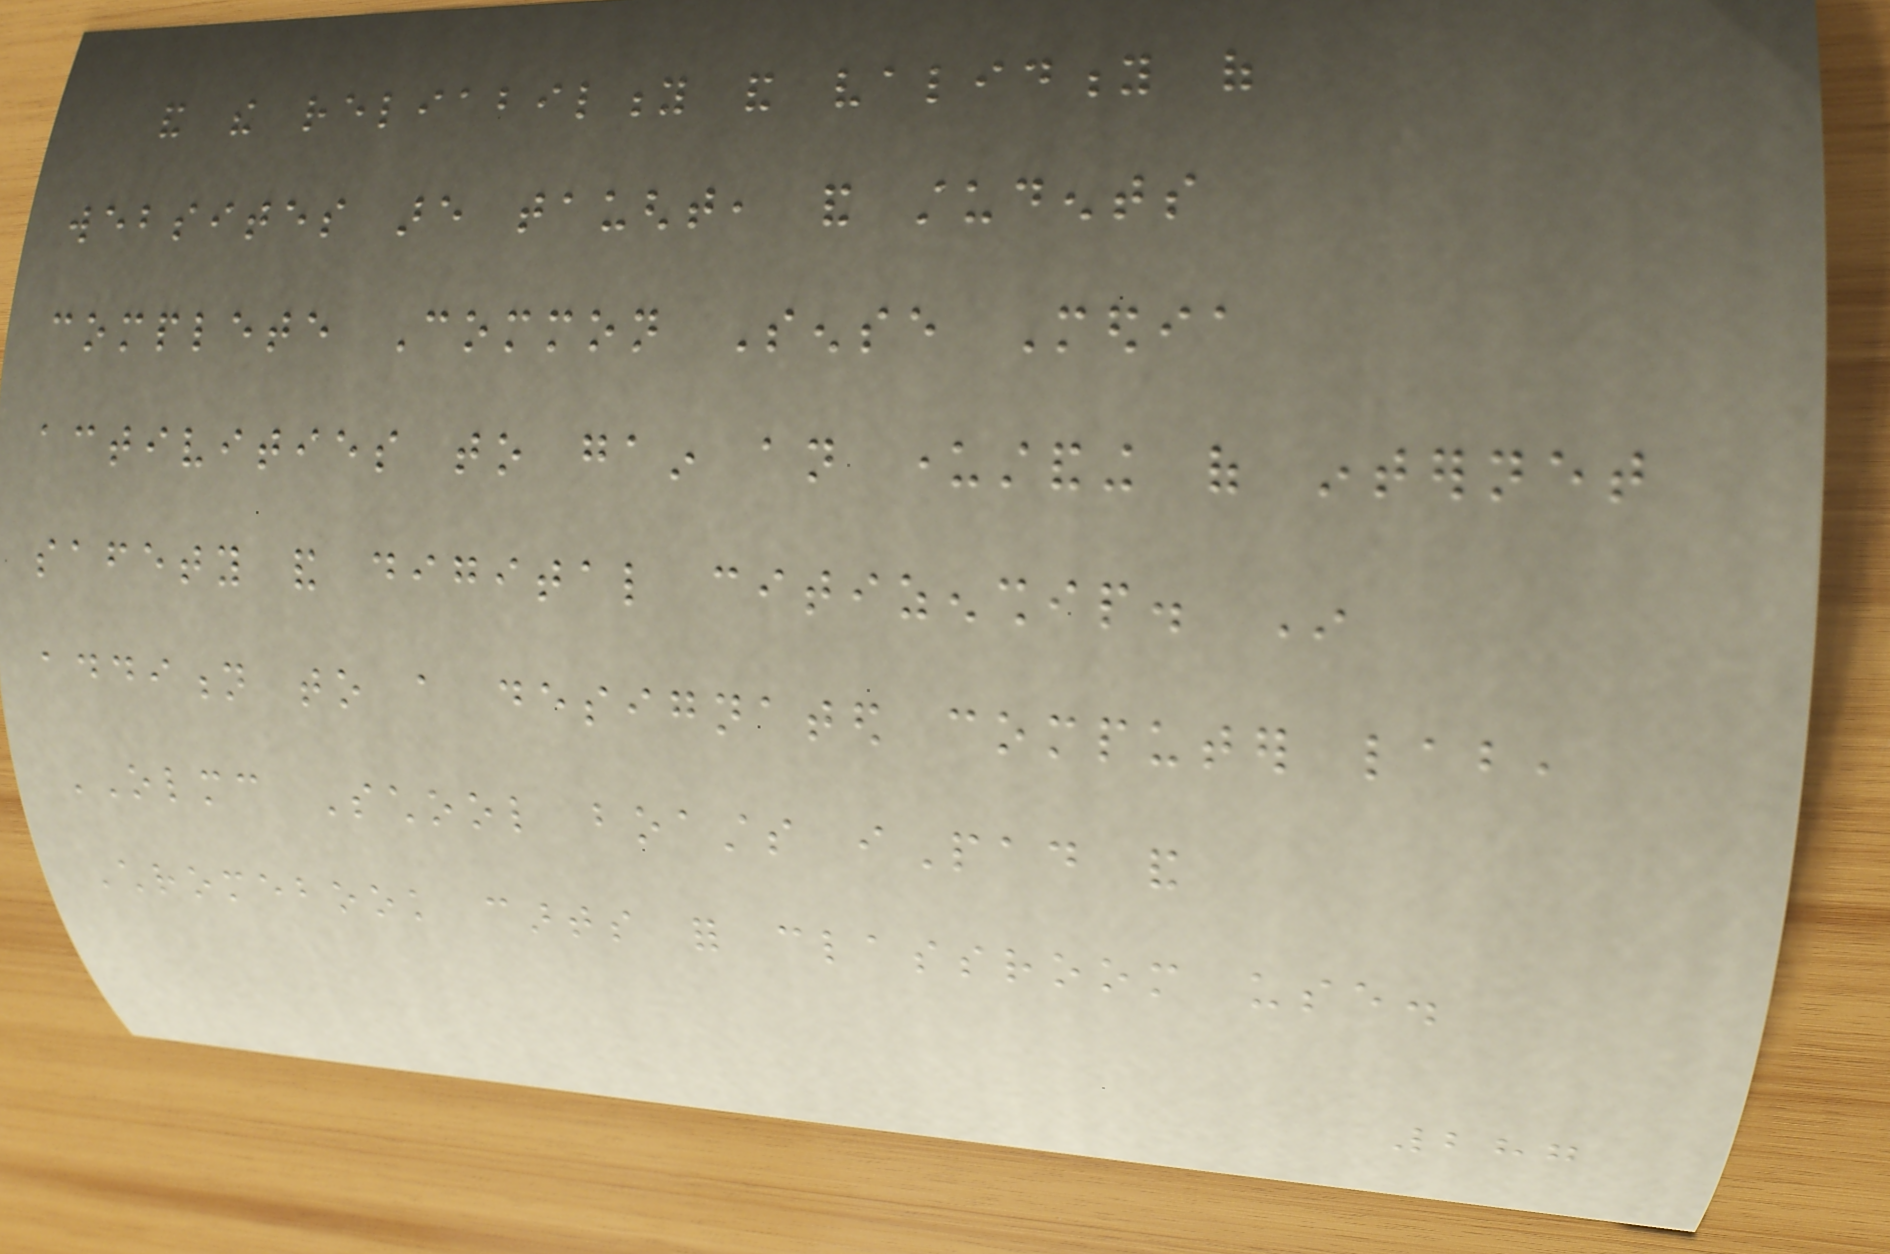and the reliability and validity of
websites are taught, and students
complete Common Sense Media
activities to gain an understanding of internet
safety and digital citizenship. In
addition to a designated computer lab,
OLMC School boasts iPad and
Chromebook carts for classroom use.
287
